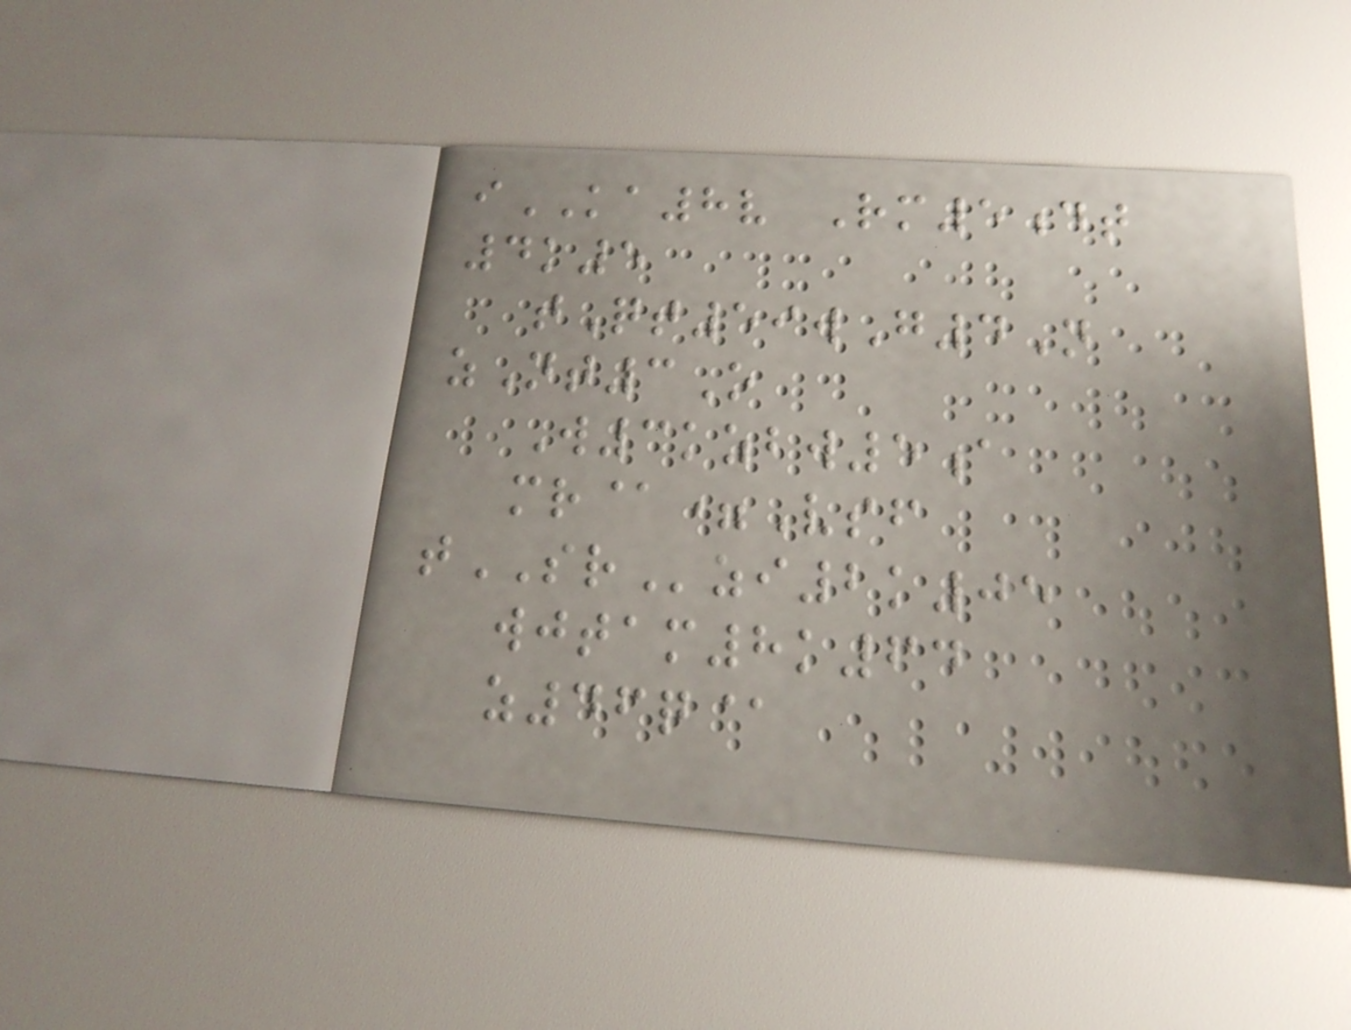iKA8v Rm5dt
4k5
tQt59wG4N
zNt3O
W3kzbw5a
mr@=Vsf
tSRzi2k05
wjtam8k64
z46q@
